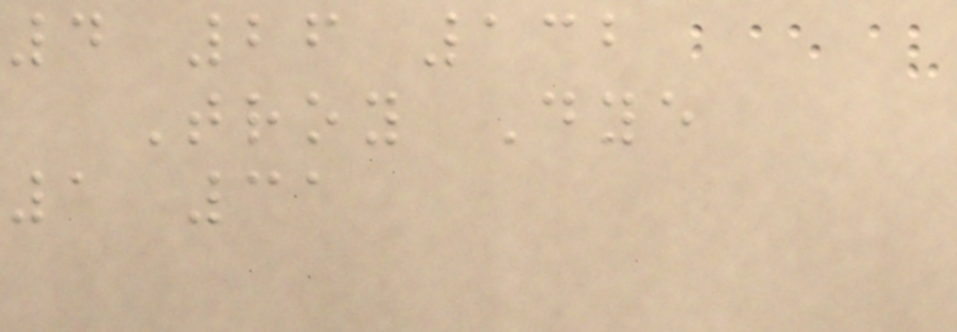4 26 132
Troy Dye
1 31
